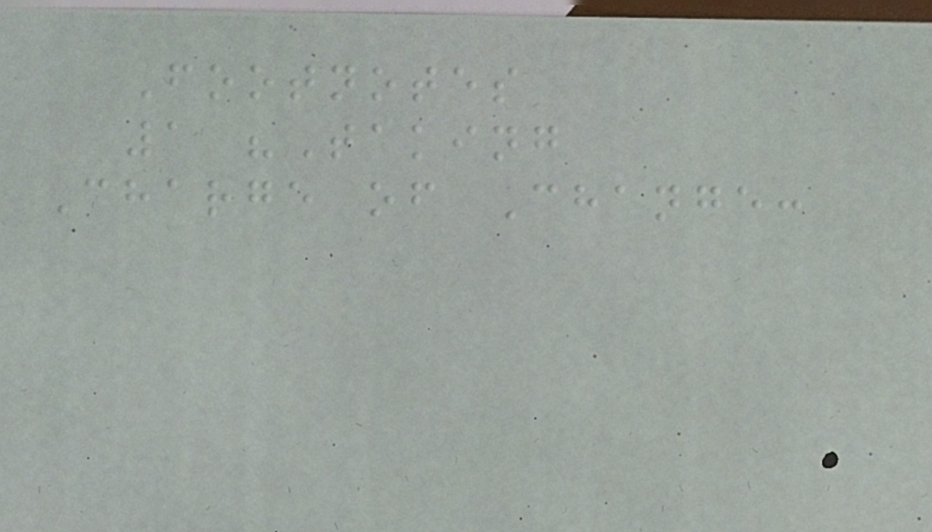Footnotes
1 "Taking
Charge of Change:
